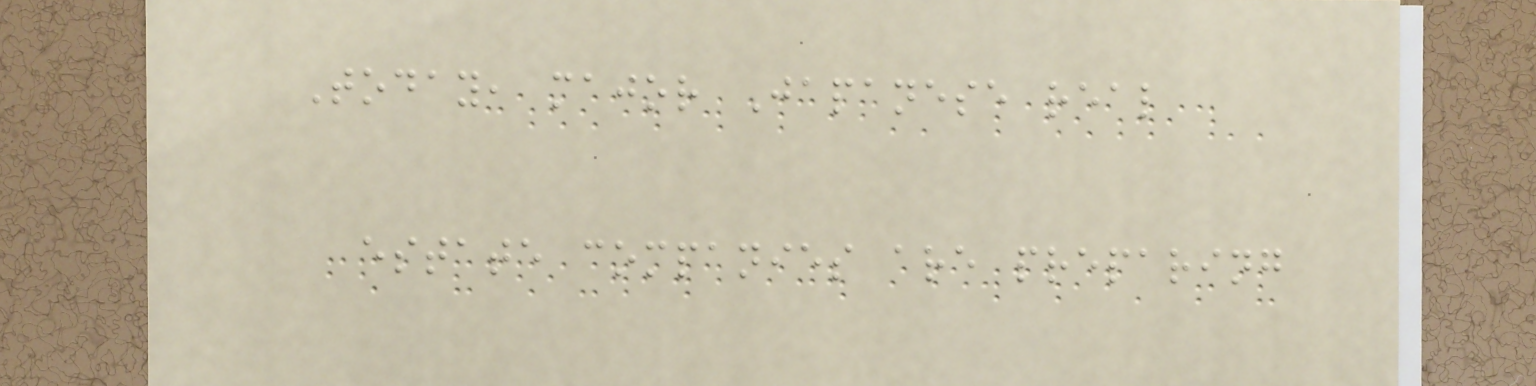Today, major Japanese real
estate companies are preparing
